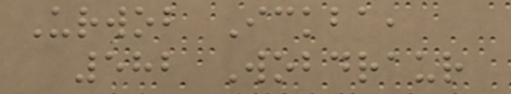Urwob Ickba,
582 Wobdraur
